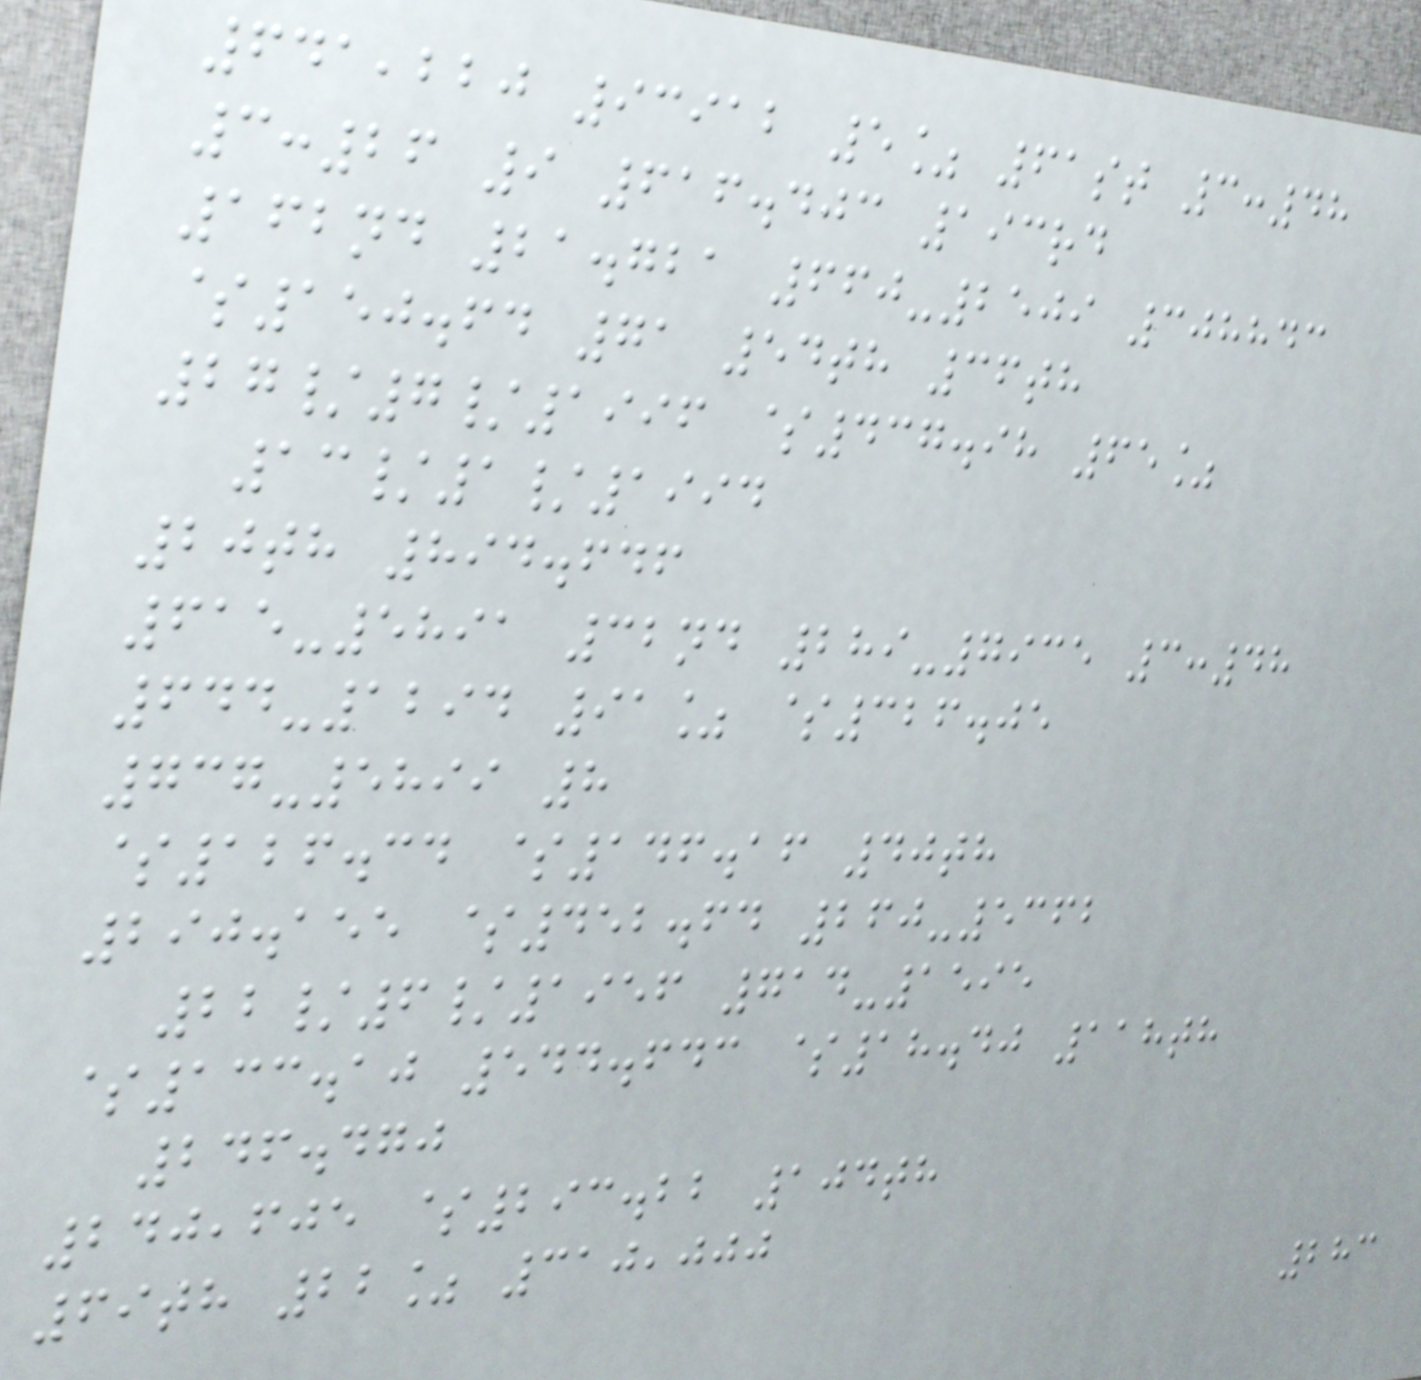641,220 93912 5% 61st 3:48
3:26 9 616.403 193rd
162nd 21.721 660-2509 308843
$150.64 71 54th 36th
27/7/1996 $437.98 65%
13/1/1994
20th 894.646
615-5891 32nd 289-7935 3:48
644-1294 91% $326.05
737-5899 8
$126.34 $146.16 40th
290.155 $452.64 260-5362
22/6/1956 714-1595
$133.10 544.643 $18.40 118th
246.470
240,605 $293.22 104th
69th 22% 310,000
283
